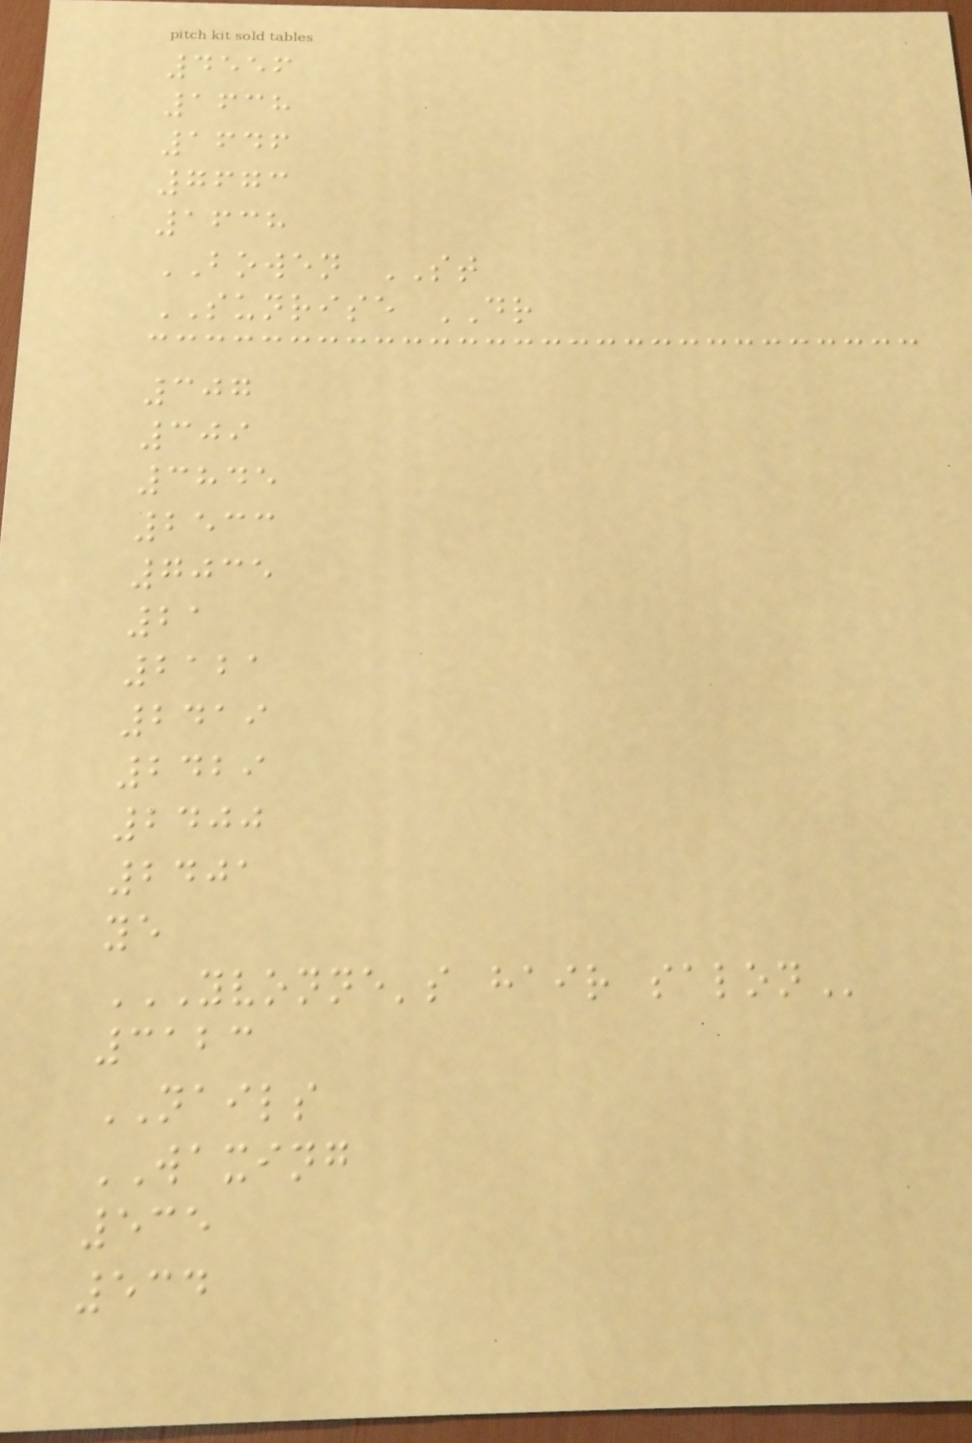4556
1638
1646
7673
1638
BOWEN ST
SUNRISE DR
307
309
3845
2533
7035
21
2121
2419
2429
2400
2401
ye
YVONNE'S HAIR SALON
3123
NAILS
WAXING
535
534
